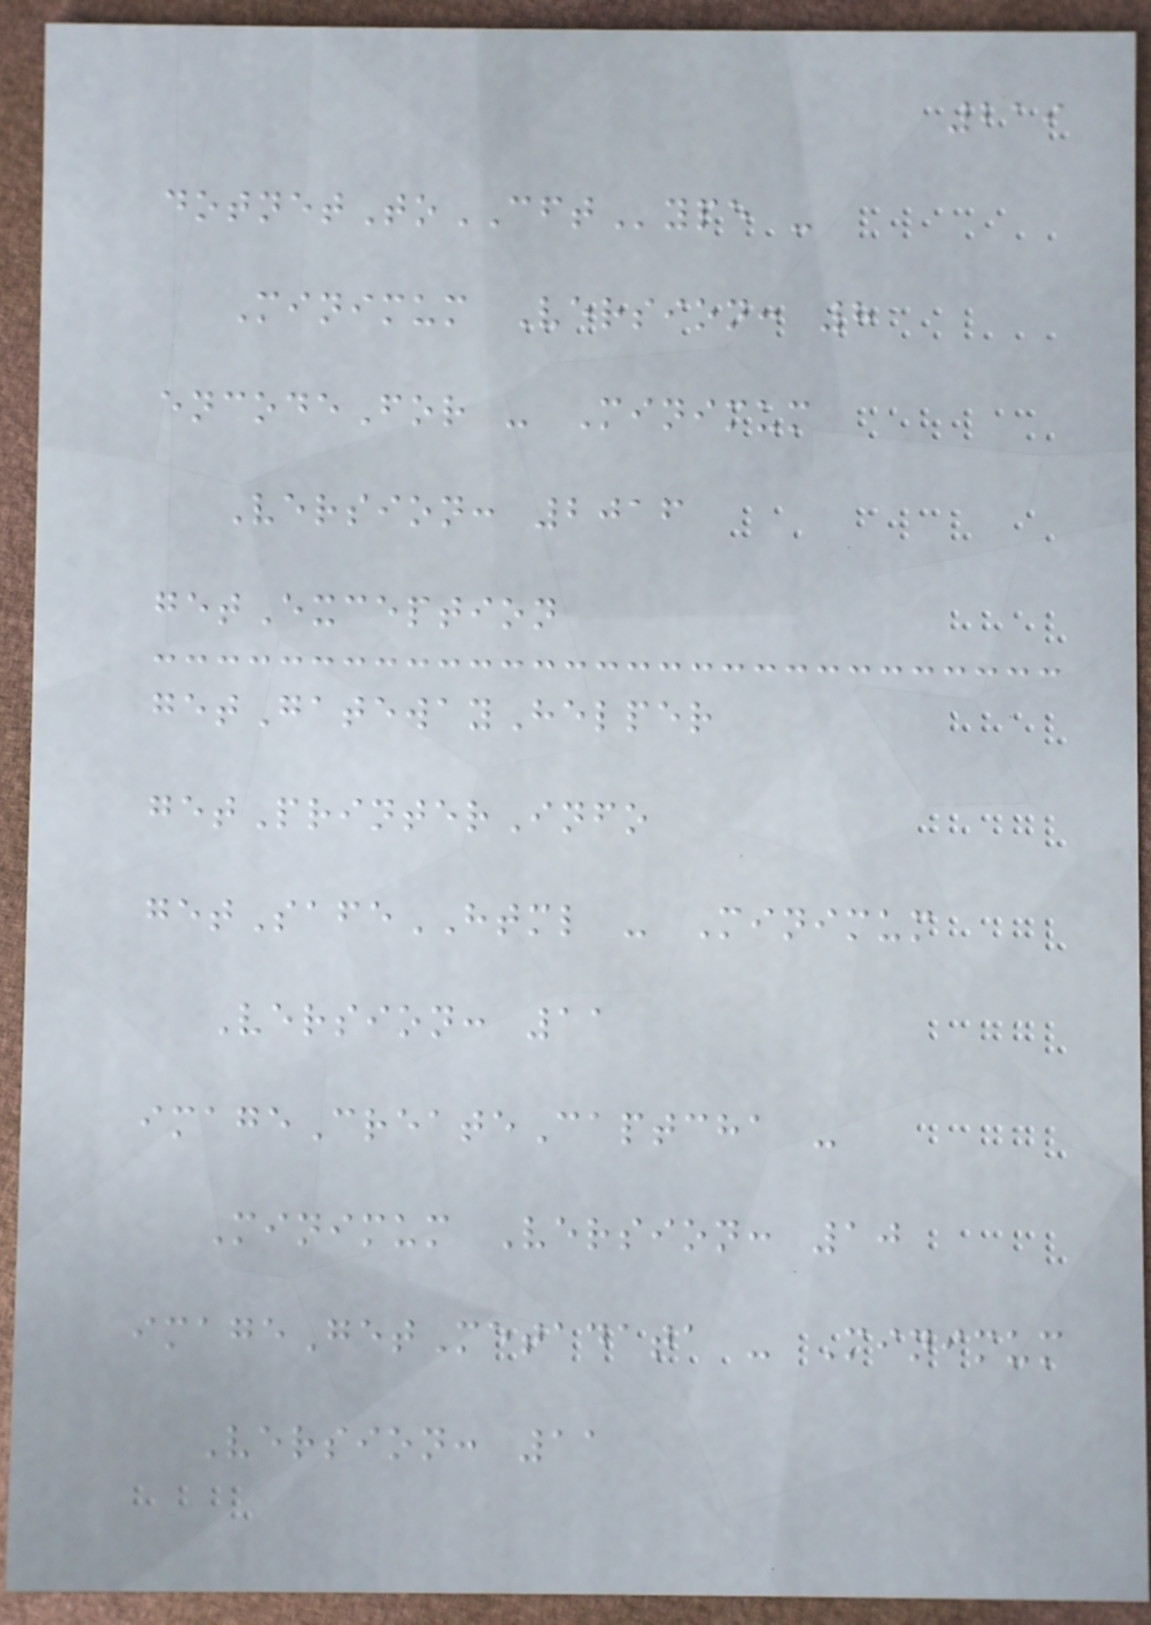219
dotnetToCFType -
Minimum Version: 8
encodeFor - Minimum
Version: 2016
getException
getGatewayHelper
getPrinterInfo
getSafeHTML - Minimum
Version: 11
imageCreateCaptcha -
Minimum Version: 10
imageGetMetadata - Minimum
Version: 11
